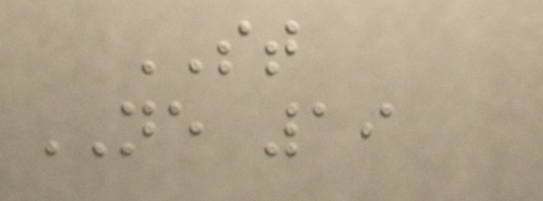ST
NE 19
